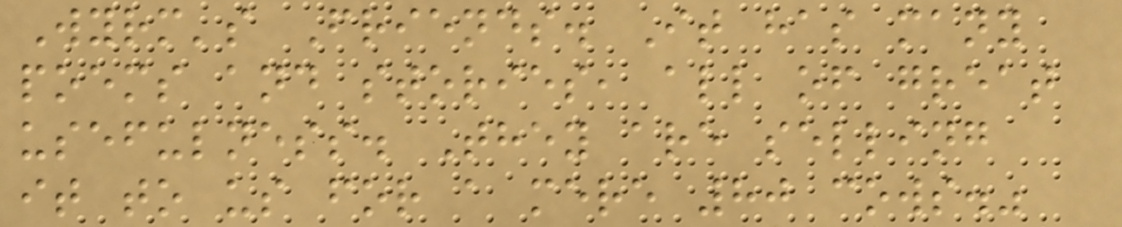Wyrm's Friends. It has many
poems and stories, all of great
usefulness. They are selling
it to us for a mere 80 cows."
